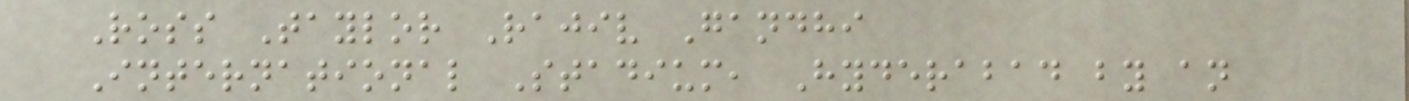Ross Taylor Rajiv Gandhi
International Stadium, Hyderabad by an
